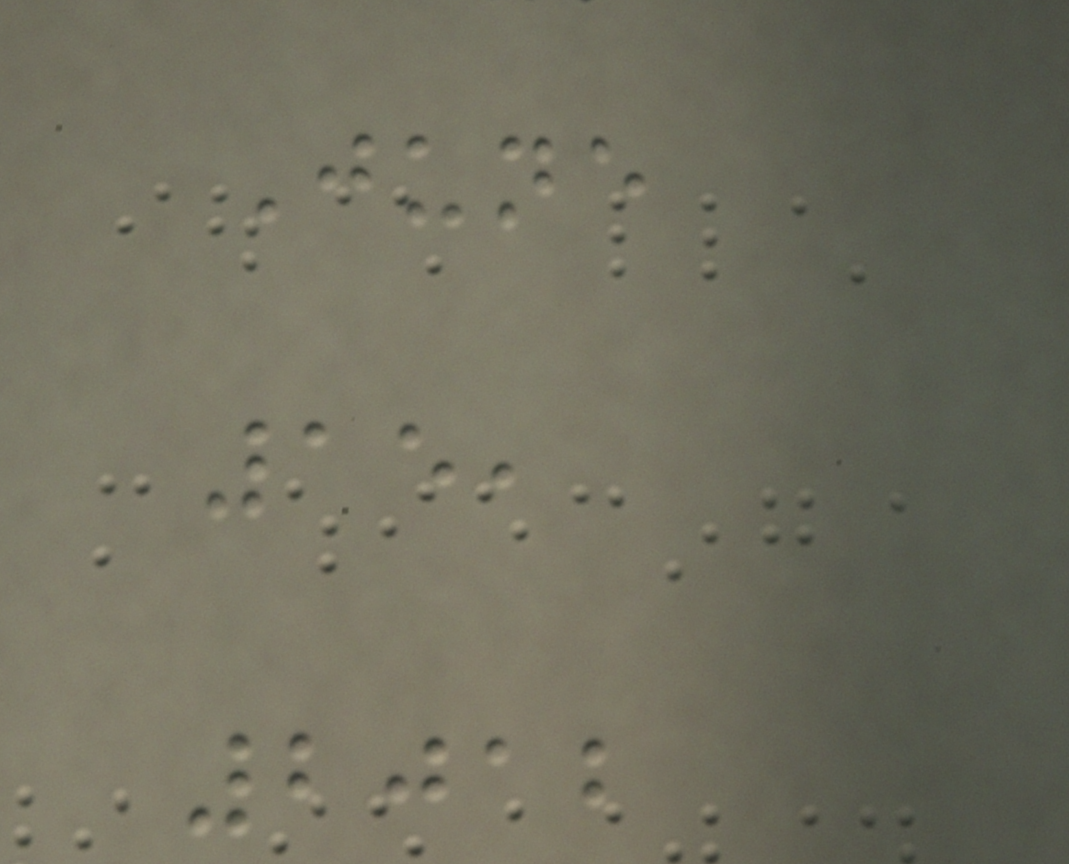June
15,
2012
